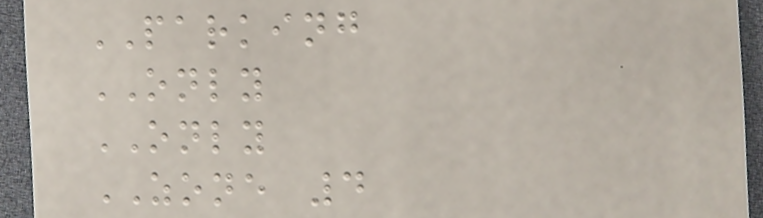PARKING
ONLY
ONLY
ZONE 4
